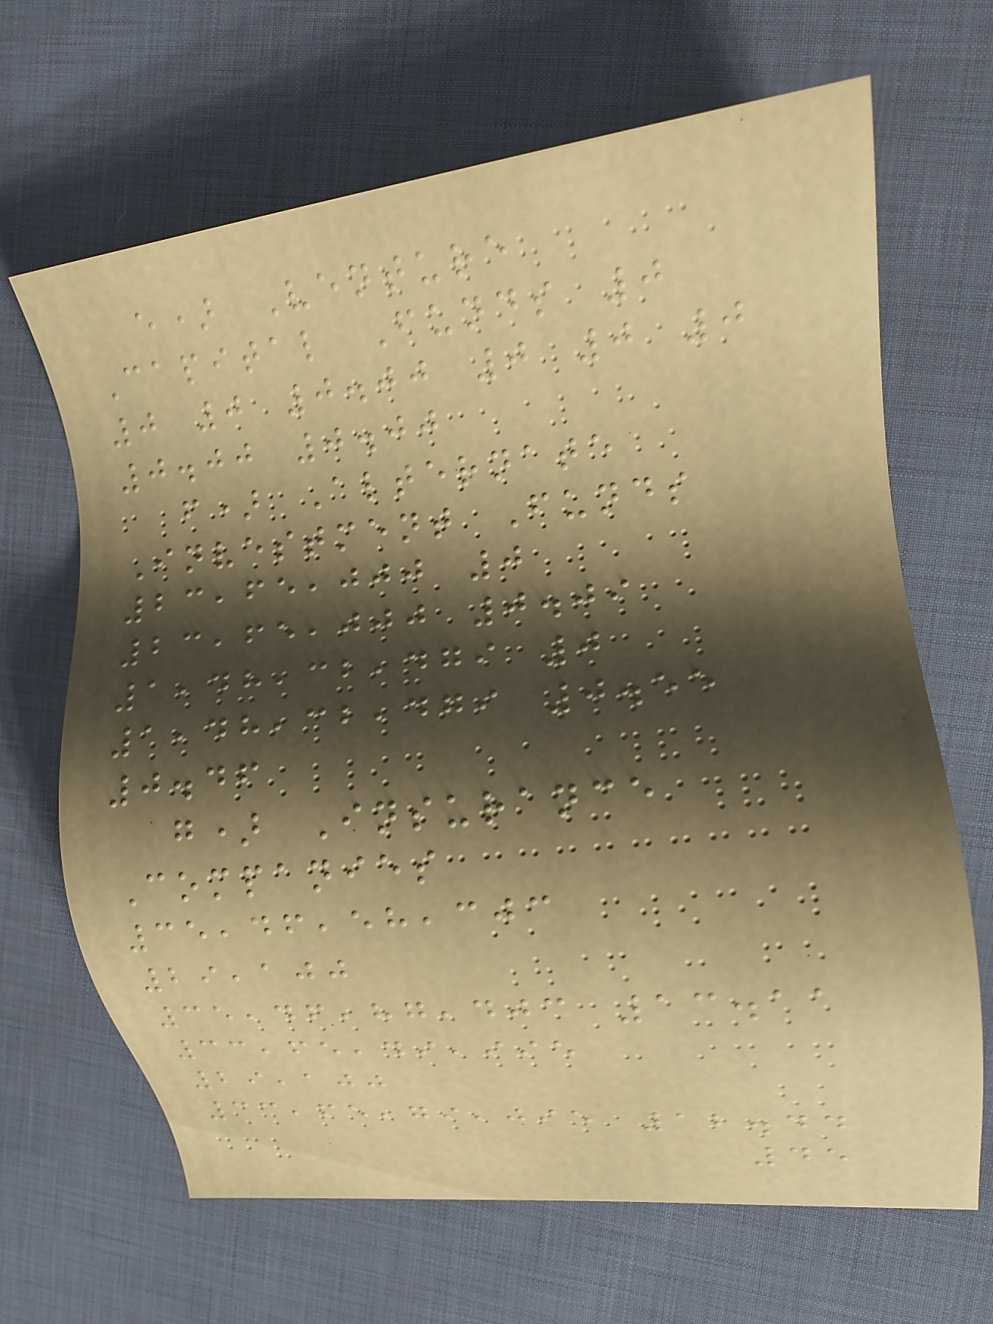e) Venture
Capital Funds 0
0 0 0.00 0 0 0
0.00 0.00
f) Alternate
Investment Funds
23,65,000 0
23,65,000 0.09
1,48,32,479 0
1,48,32,479 0.55
0.46
g) Insurance
Companies
35,46,58,303
29,100
35,46,87,403 13.11
33,65,49,995
29,100
33,65,79,095 12.44
45
